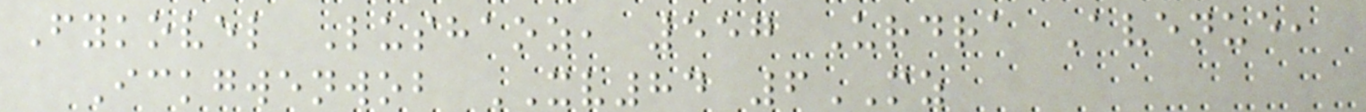Fykovel Lushaoz, 557 Urdra Avenue,
Ickgwenwob XV84 6MZ
